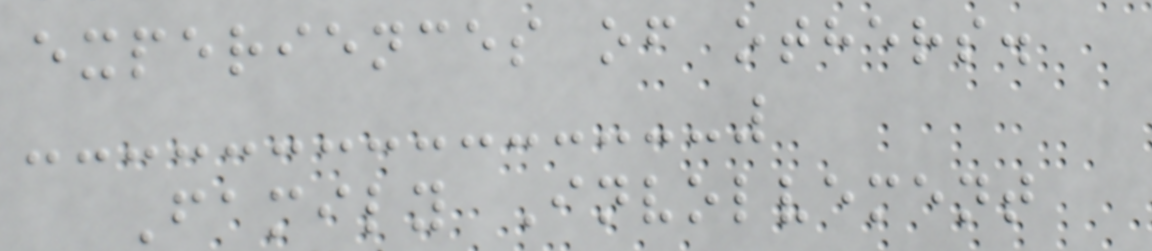experiences of others.
Family Involvement
